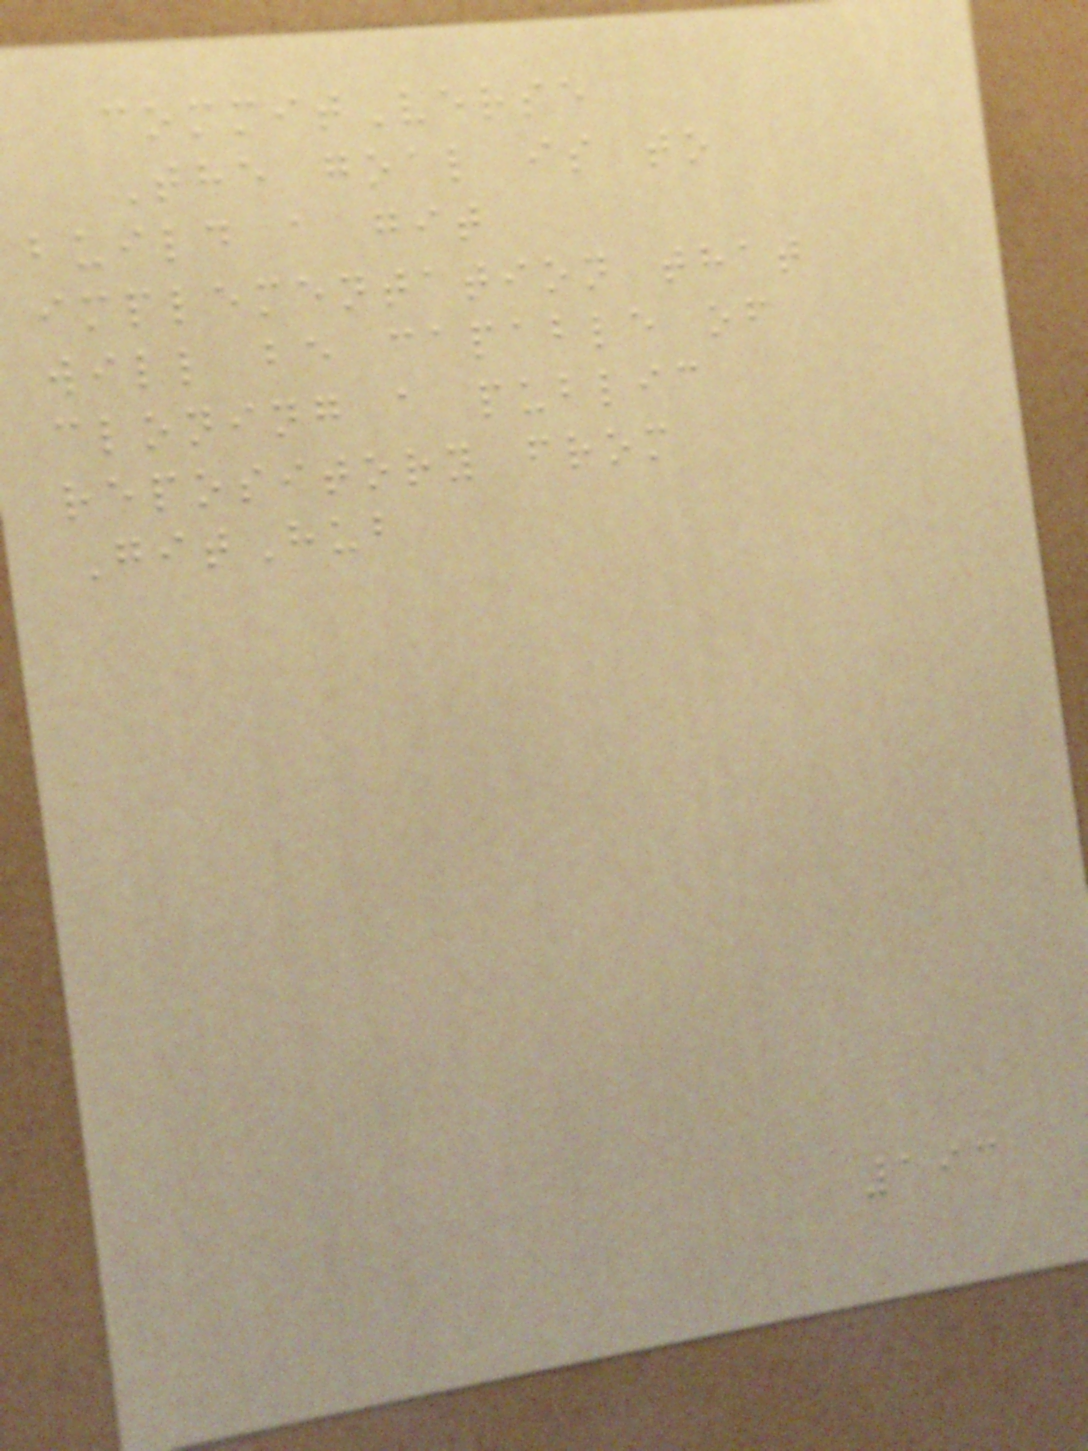commitVerse
The goal is to
build a git
implementation that
will be capable of
cloning a public
repository from
GitHub
193
